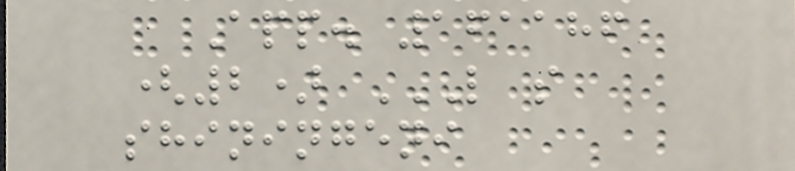App. 161186
(2) L S
SHININGENI
